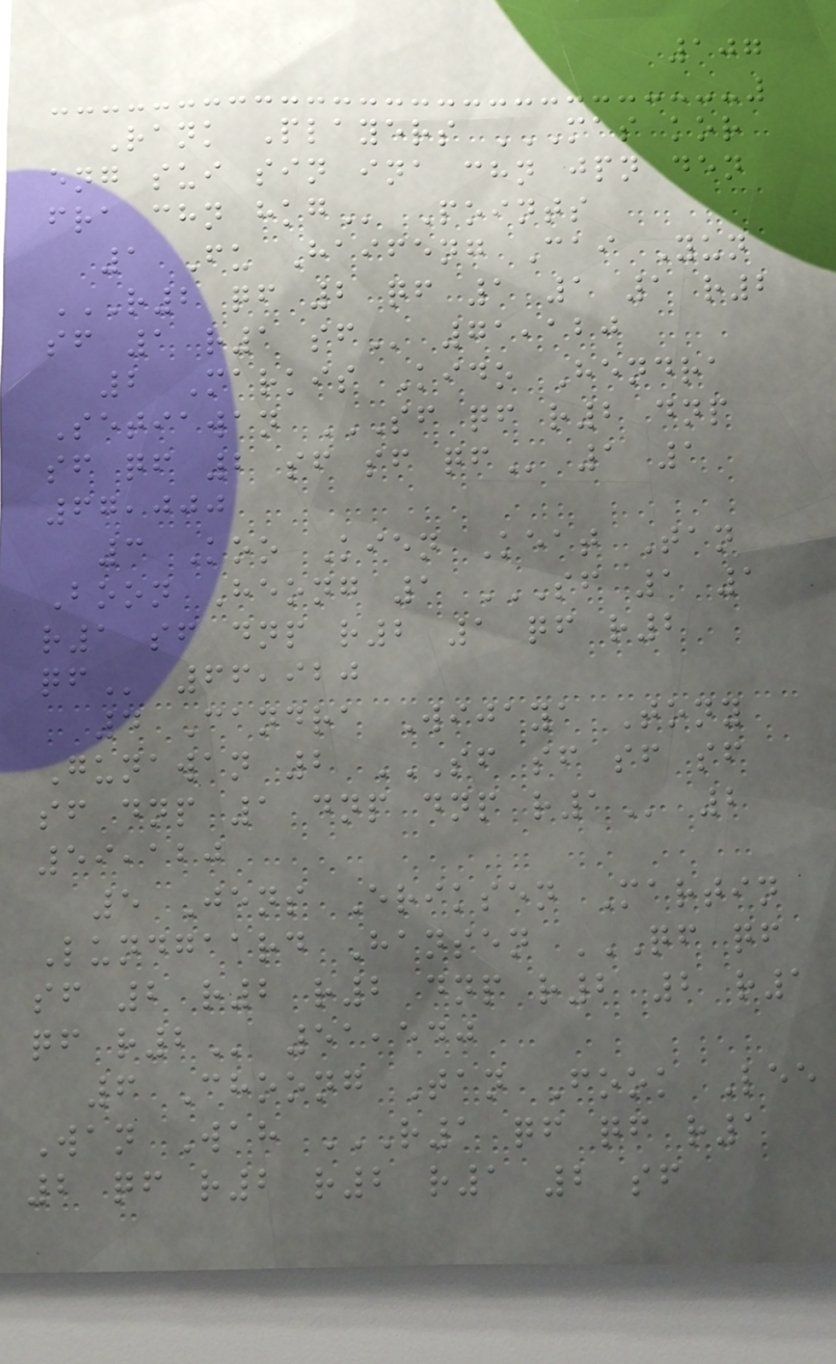107
Rank Players MAS KOR
ENG SUI SIN INA CHN JPN DEN
FRA CHN HKG Points
1 Fu Haifeng Cai Yun
R2 QF 2 QF 1 1 1 R2
SF 1 R1 SF 71,120
2 Markis Kido Hendra
Setiawan SF QF R2 DNP
SF QF 2 SF SF QF 1 1
67,000
3 Koo Kien Keat Tan
Boon Heong 1 SF 1 1
R1 SF DNP R2 1 QF R2
QF 66,920
4 Candra Wijaya Tony
Gunawan 2 SF SF SF SF
SF DNP 1 DNP DNP R1 2
59,120
5 Jens Eriksen Martin
Lundgaard Hansen QF QF
SF 2 R2 R2 DNP R2 2 R1
QF R2 51,540
6 Choong Tan Fook Lee
Wan Wah R1 QF QF R1
2 QF R2 R2 R1 2 SF
